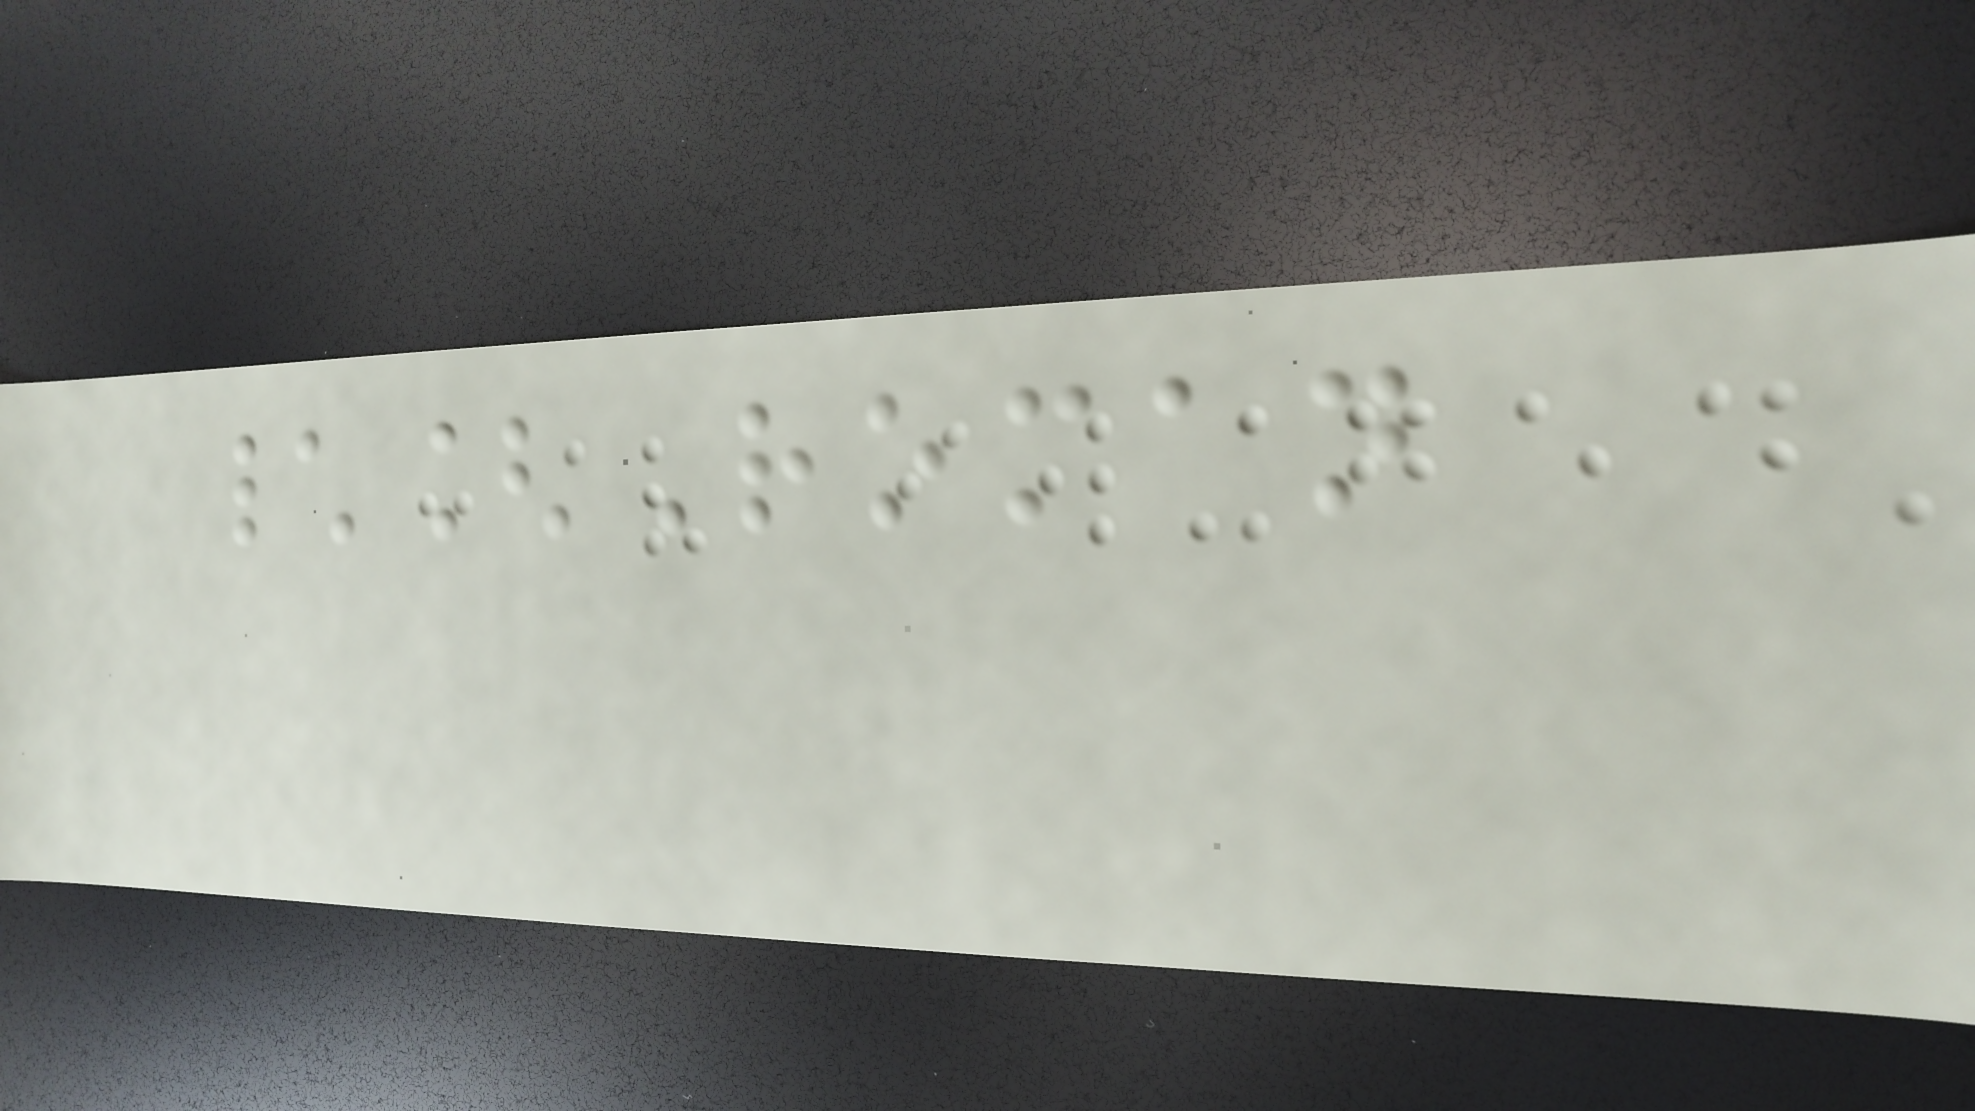\[Roman
